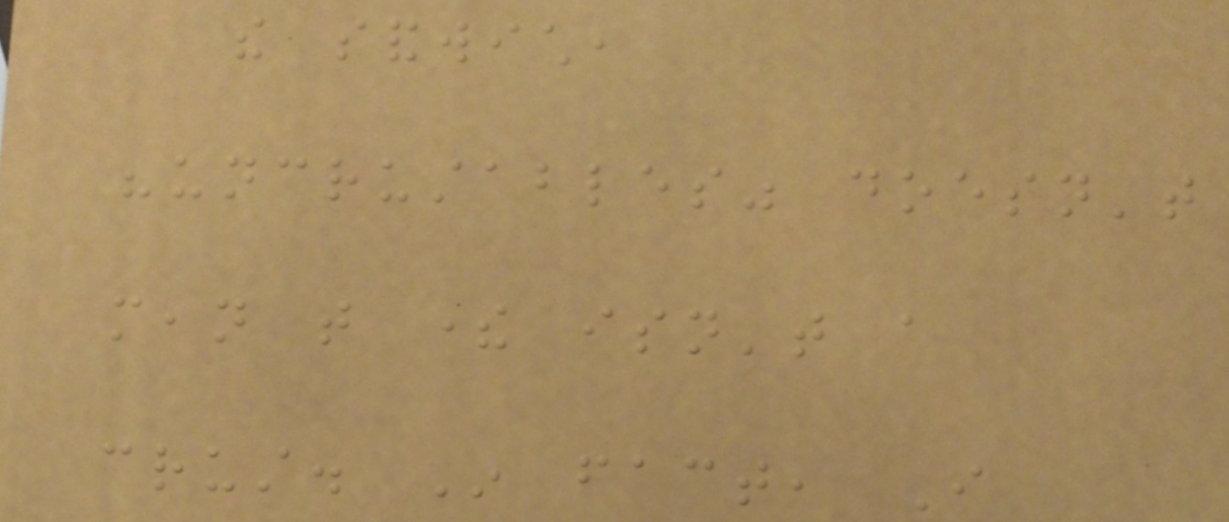the sandwich,
"uncrustables" doesn't
mean that there isn't a
crust. In fact, I
